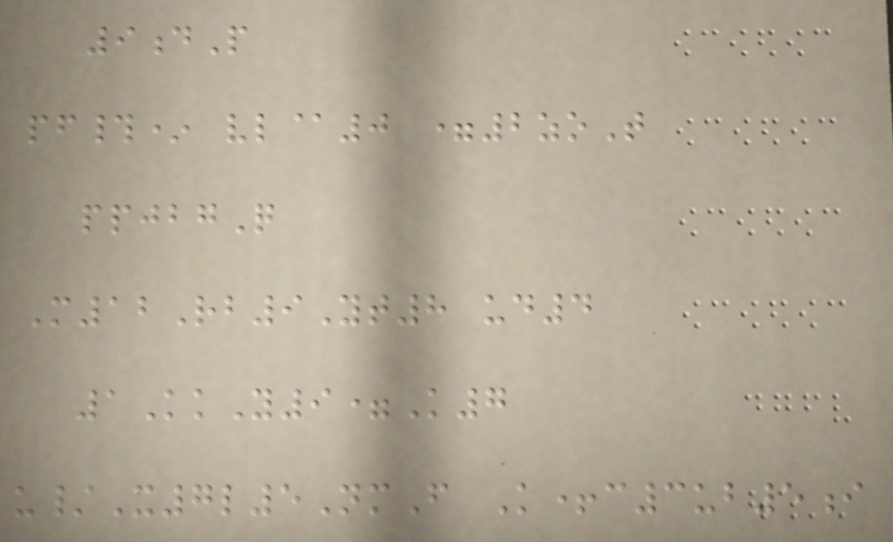9dP
pf#* vl@0 =2zoT
ppjbgQ
M12Rb9Yt8 ud4
1KkY9=K7
u/X7l5NmF K+c3ub5i
